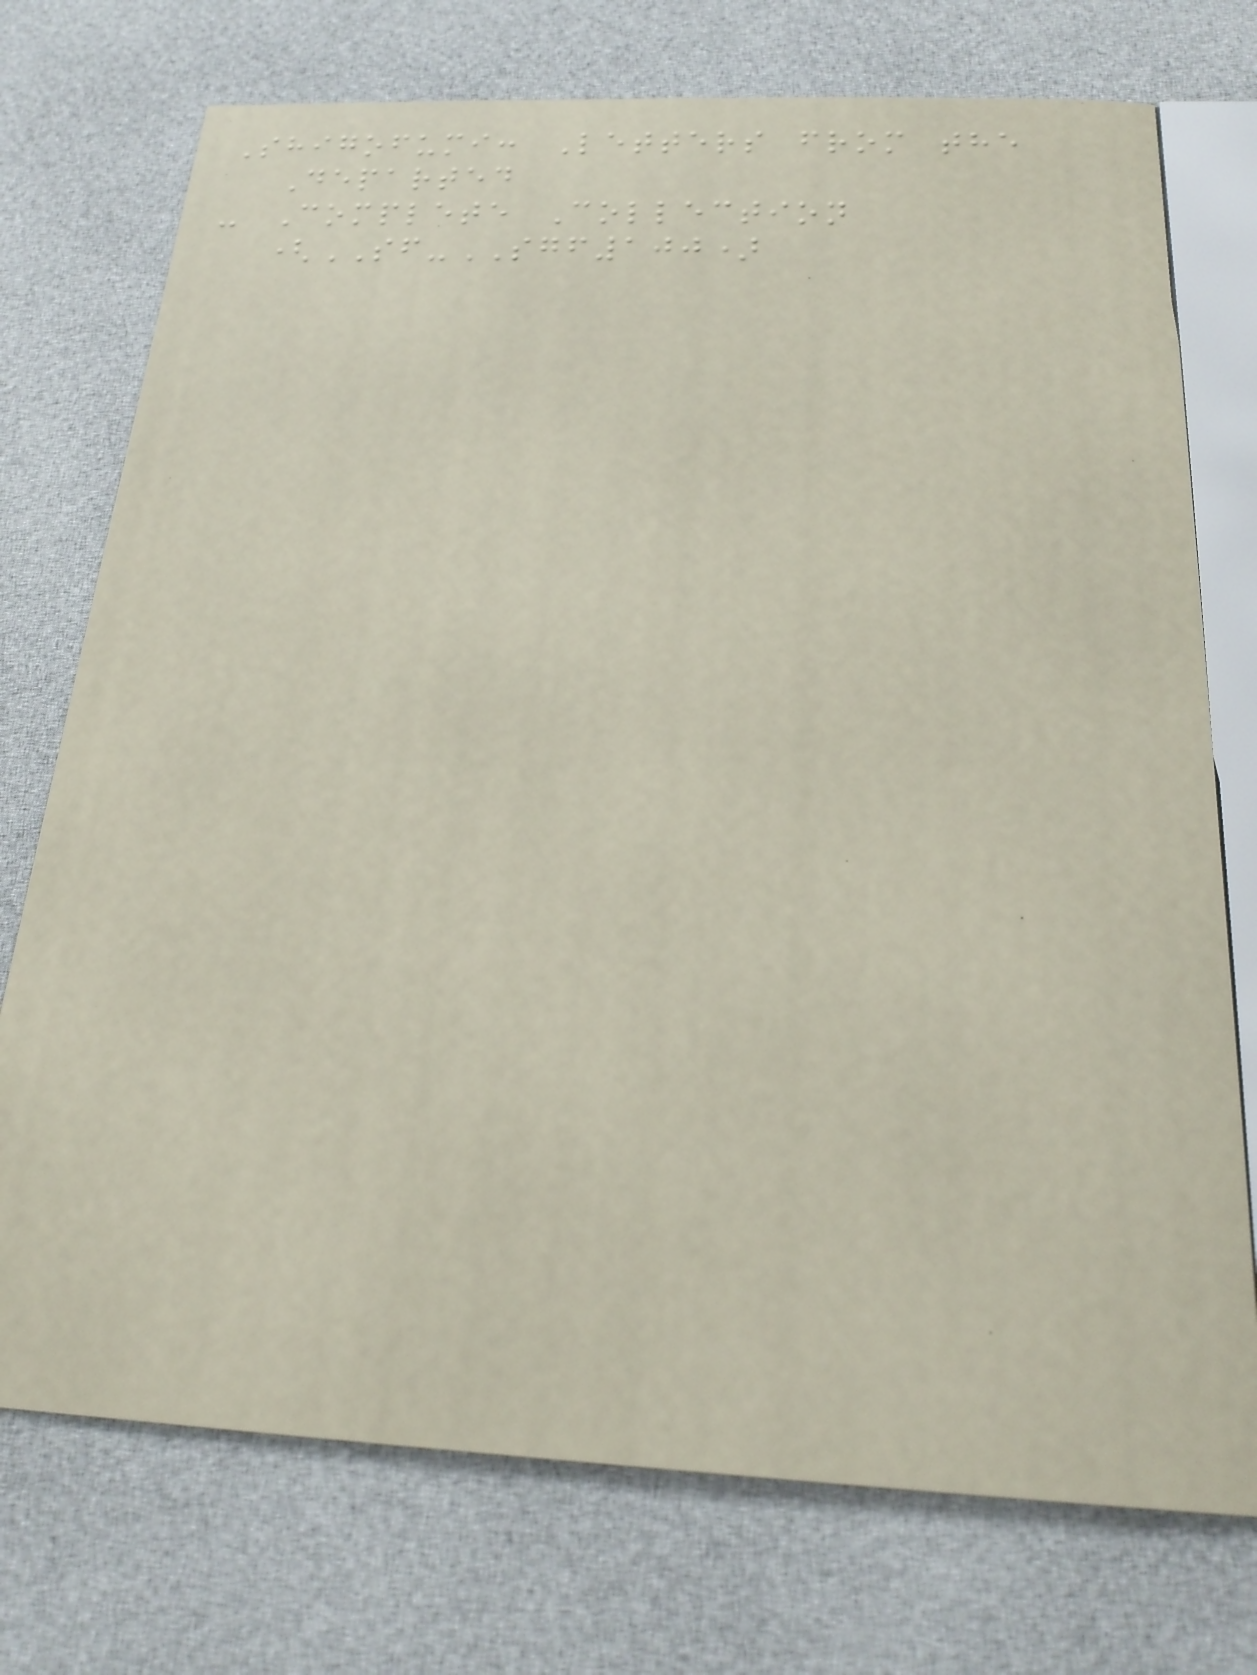Shigofumi: Letters from the
Departed
- Complete Collection
(SF-SGF100)
